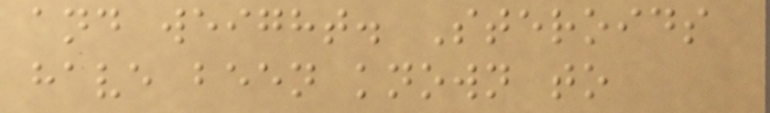and weight. Steroids
have been known to
